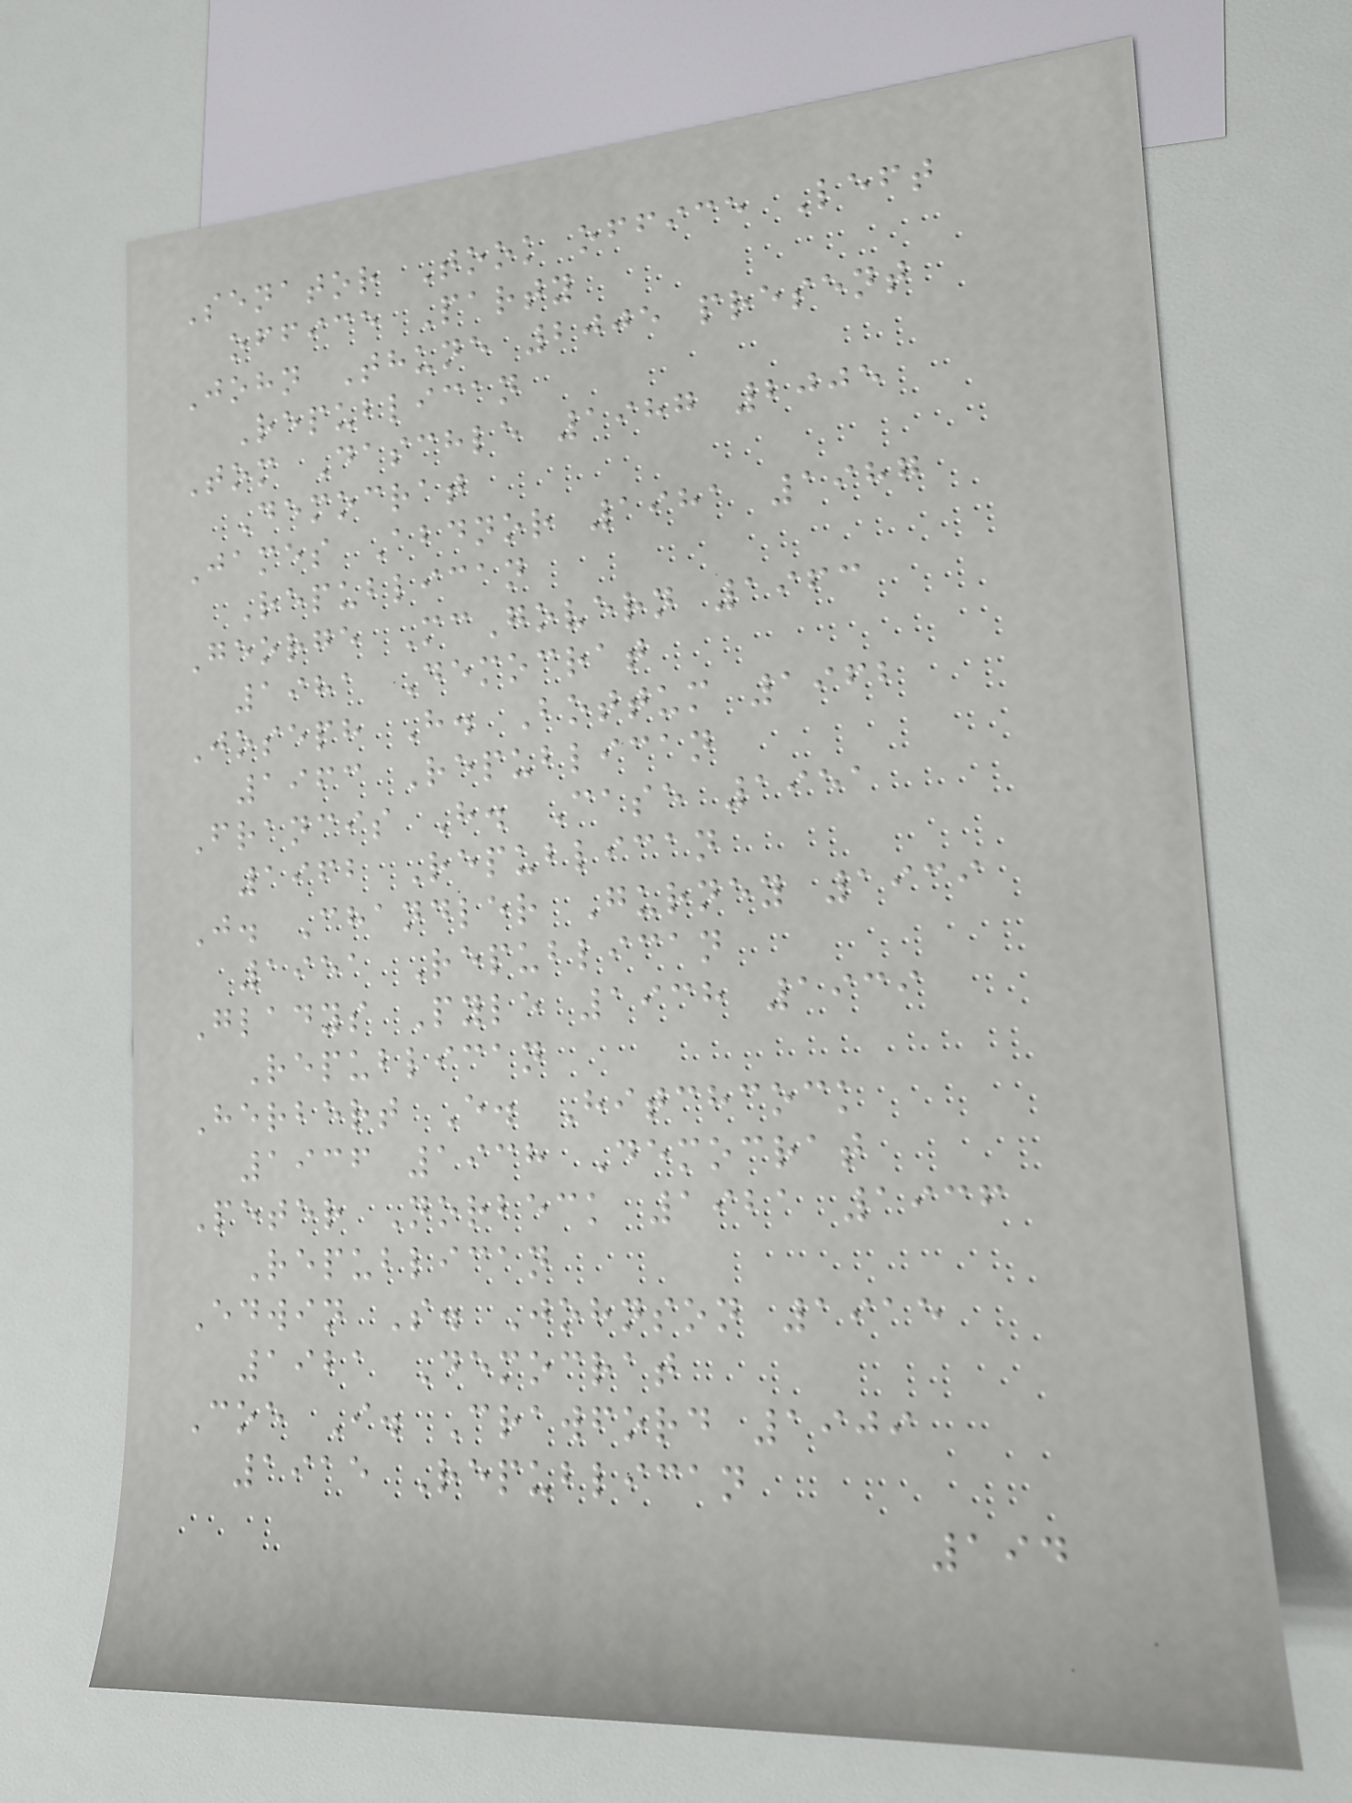Senator Took office Left
office Party
John Thune 2005 present
Republican
Tom Daschle 1987 2005
Democrat
James Abdnor 1981 1987
Republican
George McGovern 1963
1981 Democrat
Joseph H. Bottum 1962
1963 Republican
Francis H. Case 1951
1962 Republican
J. Chandler Gurney 1939
1951 Republican
Gladys Pyle 1938 1939
Republican
Herbert E. Hitchcock
1936 1938 Democrat
Peter Norbeck 1921 1936
Republican
Edwin S. Johnson 1915
1921 Democrat
Coe I. Crawford 1909
1915 Republican
194
